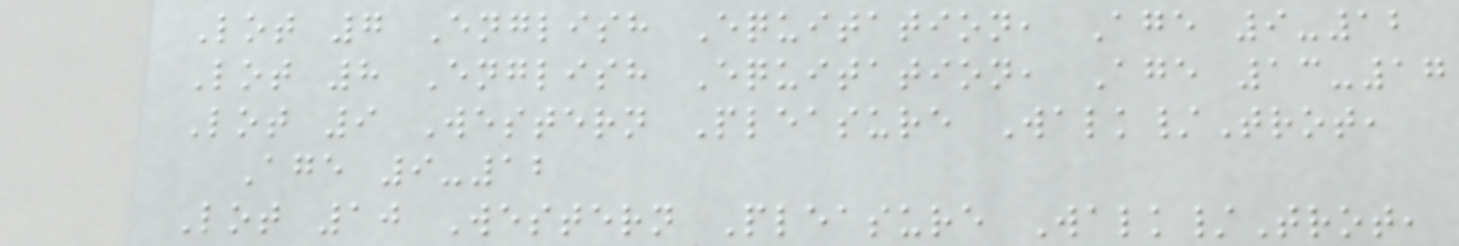Lot 7 English Equitation, Age 9-12
Lot 8 English Equitation, Age 13-17
Lot 9 Western Pleasure Walk/Trot,
Age 9-12
Lot 10 Western Pleasure Walk/Trot,
